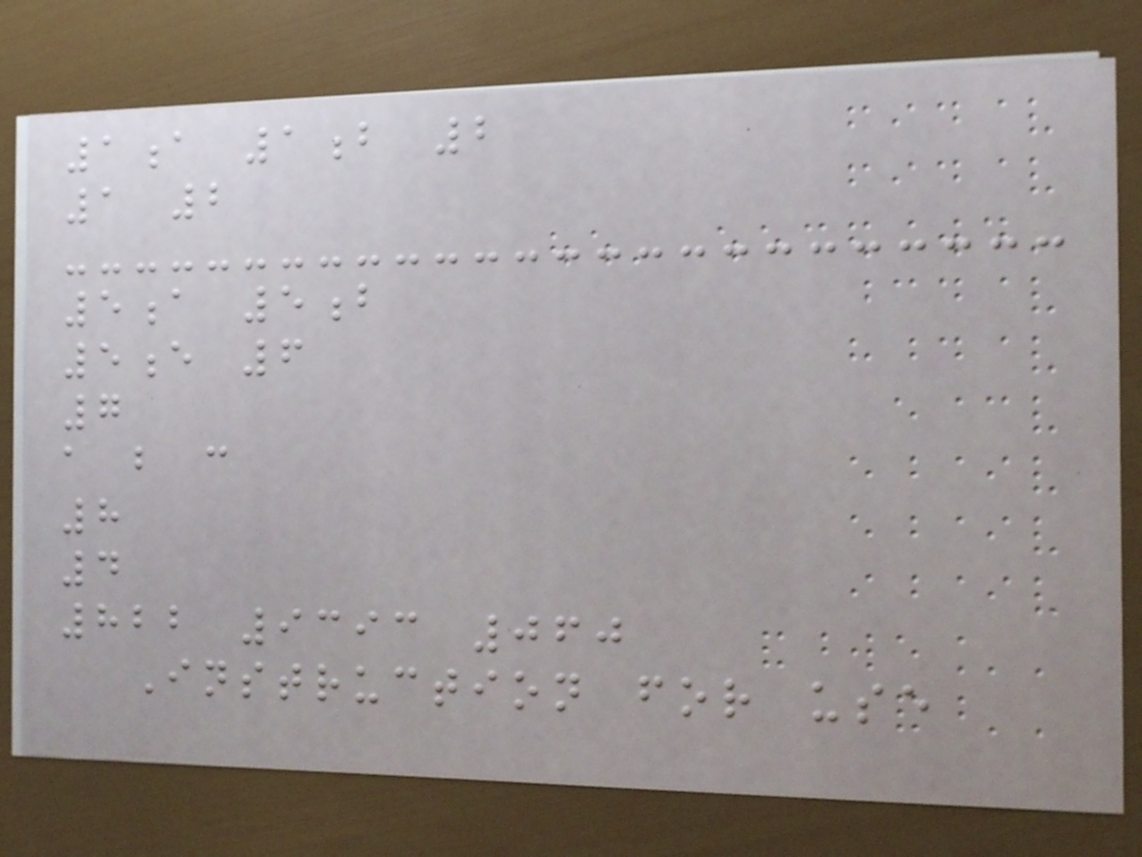1a 1b 2
1 2
5a 5b
5e 6
7
a b c
8
4
822 9393 060
Instruction for use
